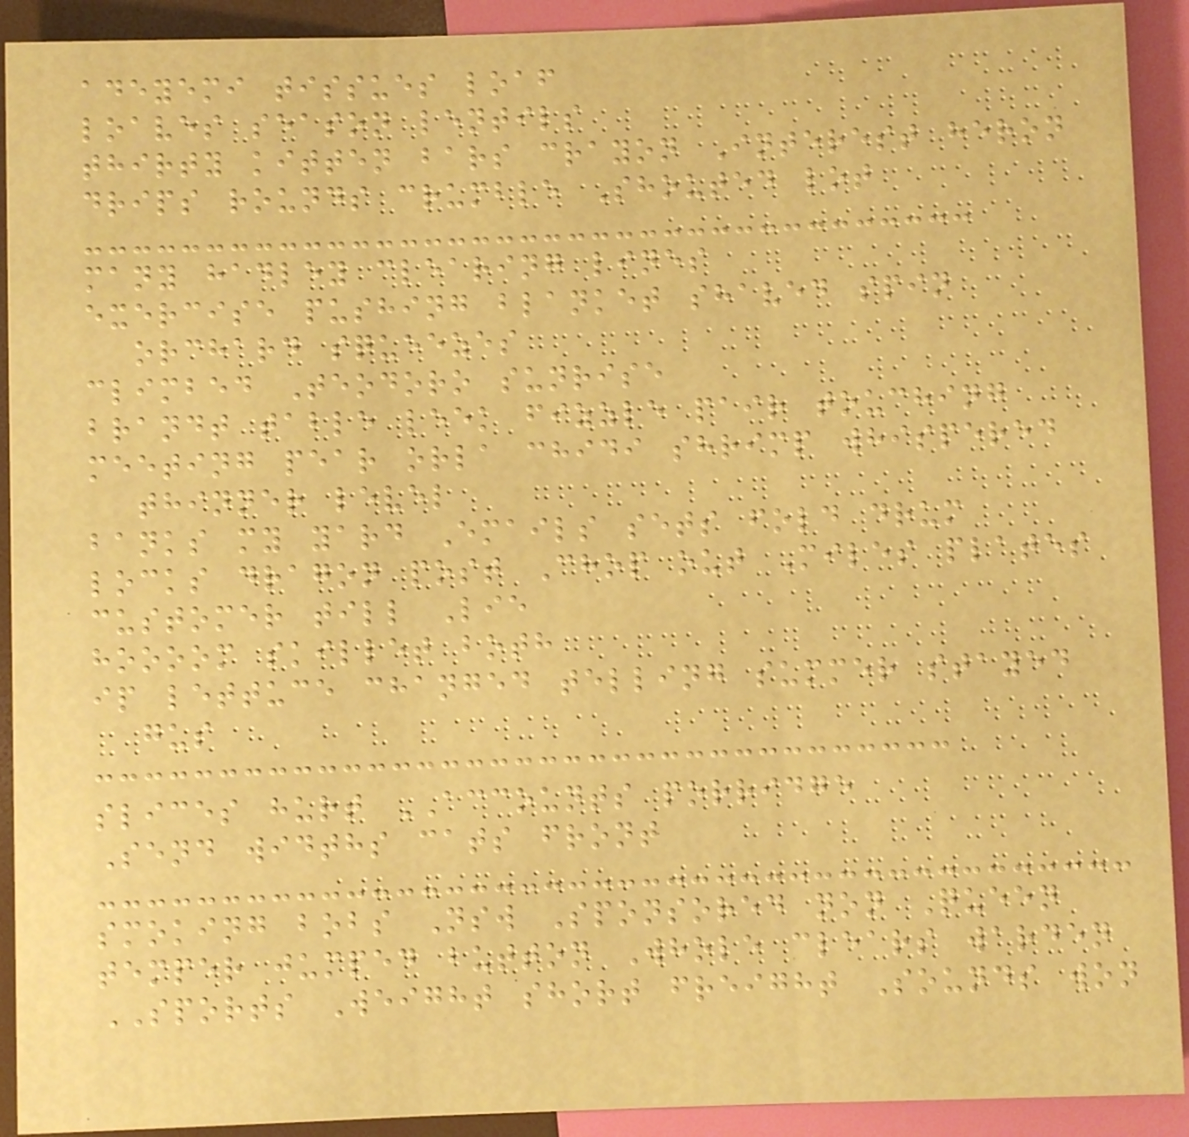adeyemi tissues loaf
loaves season lentils
thirty kitten bars crayon Interest heron
drips rounds crumble Shouted lot
many hadley clearing lines
exercise pushing blanket shaved spin
orchard squeezes
climbed Teodoro sunrise
brandt table leek fizzle pair touching
meeting pear orla chidi shrimp whispered
thinner level
banks my yard Emails sets fold drum
locks dragon post Chop out Miles plates
customer till Lie
hoooom skillet both
ip lettuce changed telling summer stayed
gus
slices hurt ACCOUNTS porridge
Send widths cats front
smoking bobs Nsw Sponsored non Queen
temper jumped button Whole clears warden
SPORTS Weight short freight Sounds won
